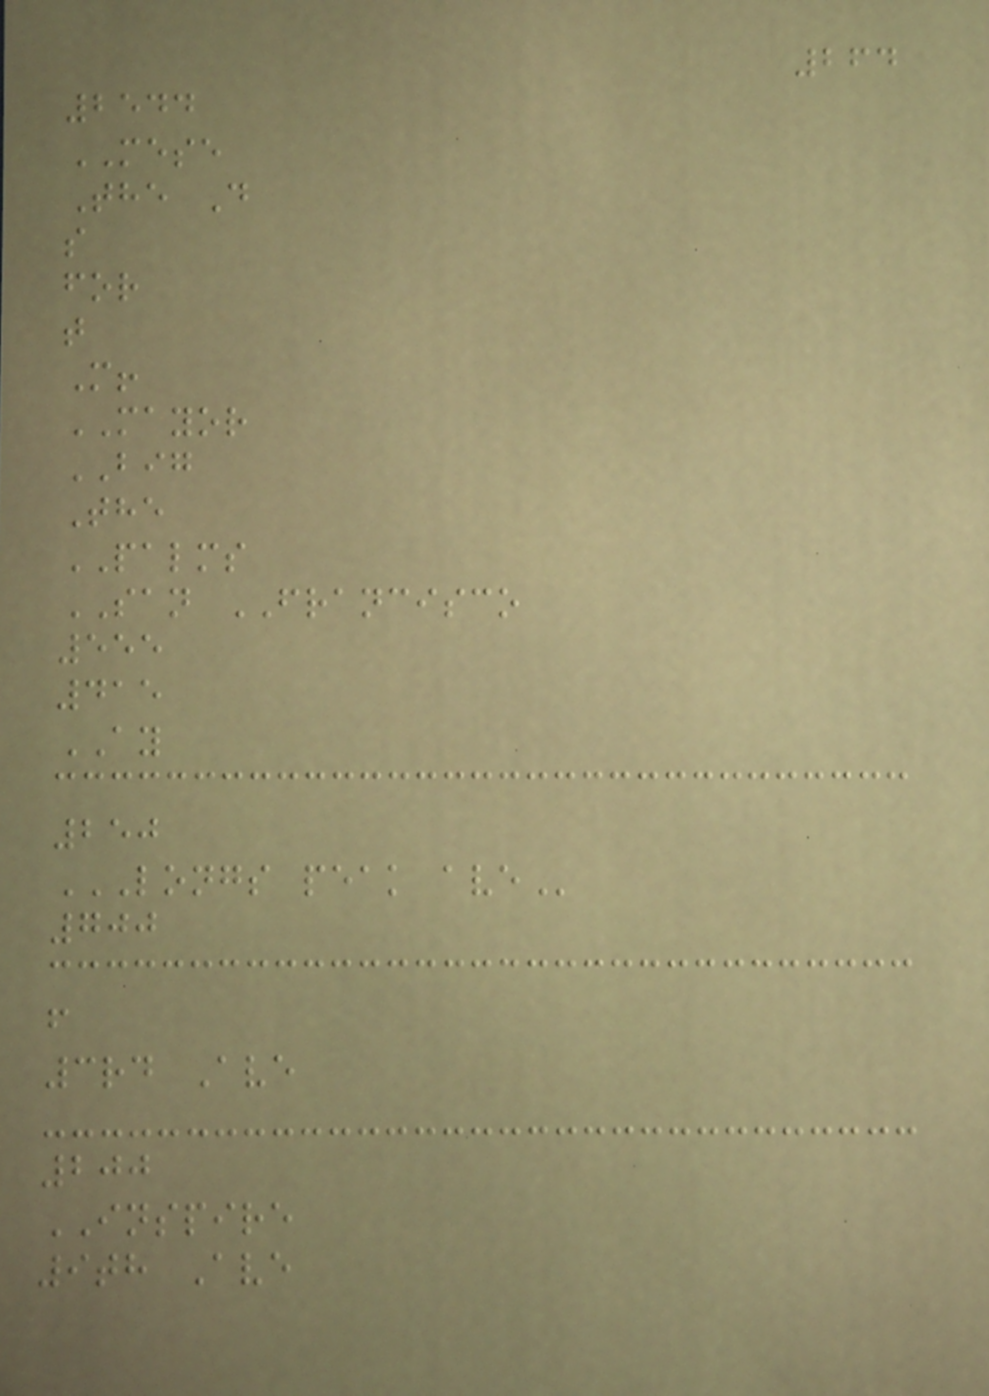264
2544
MESE
The D
s
for
t
M!
MAYOR
BIG
The
PALMS
SAN FRANCISCO
555
415
AY
250
LONGS PEAK AVE
700
f
3rd Ave
200
INSPIRE
9th Ave
